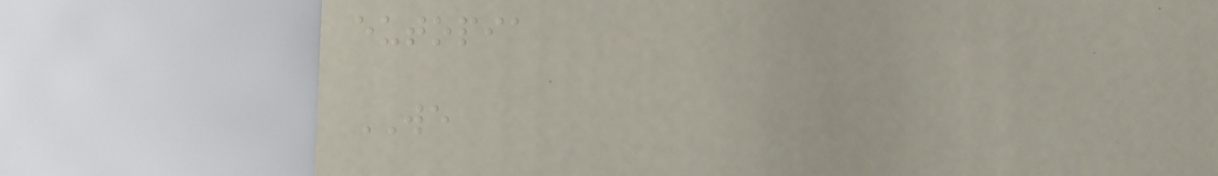eutopia
WE
